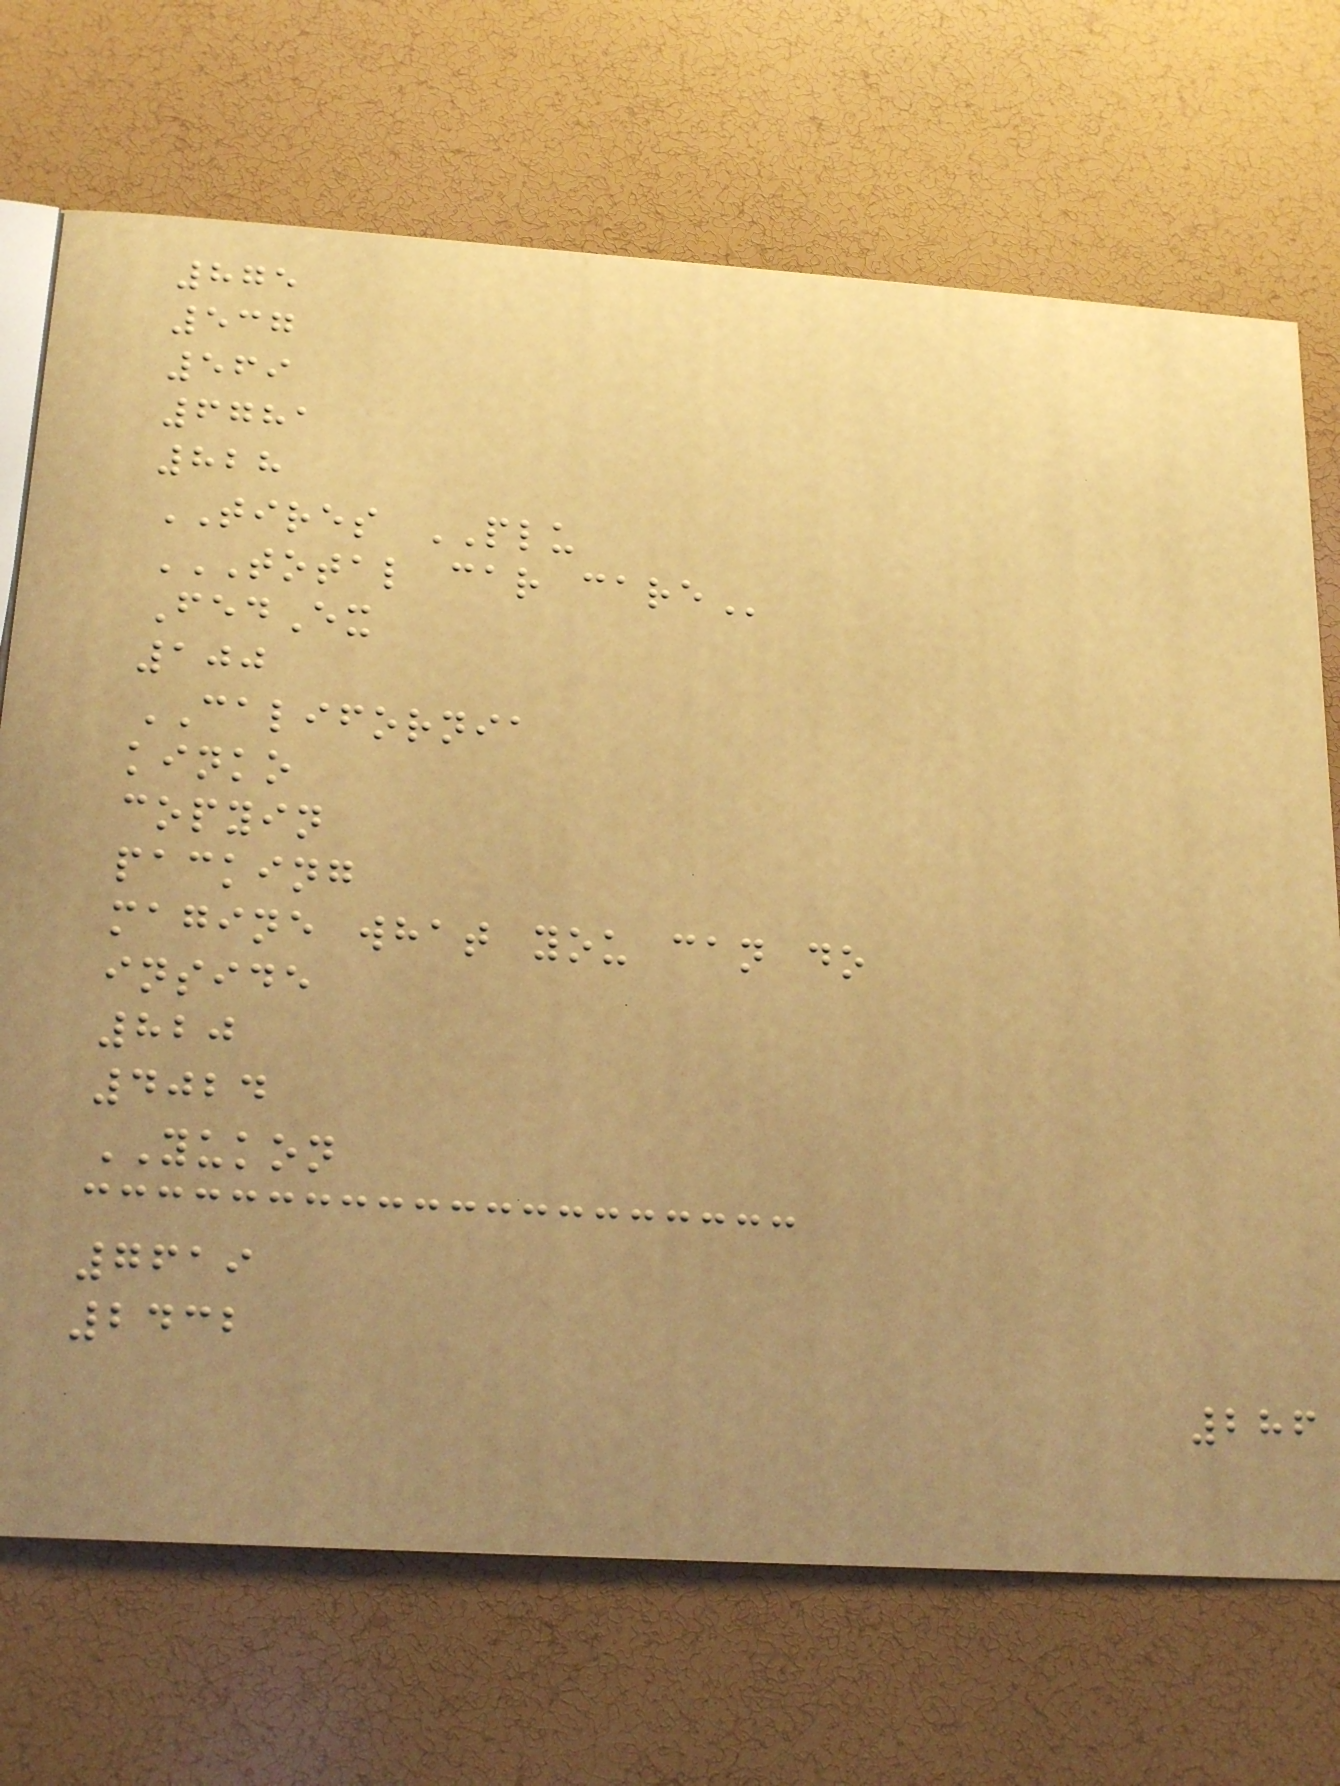875
537
569
6781
828
TIRES PLU
TOTAL CAR CARE
FedEx
100
CALIFORNIA
kinko
copyin
packing
magine what you can do
inside
820
4024
YUKON
7619
2432
286
